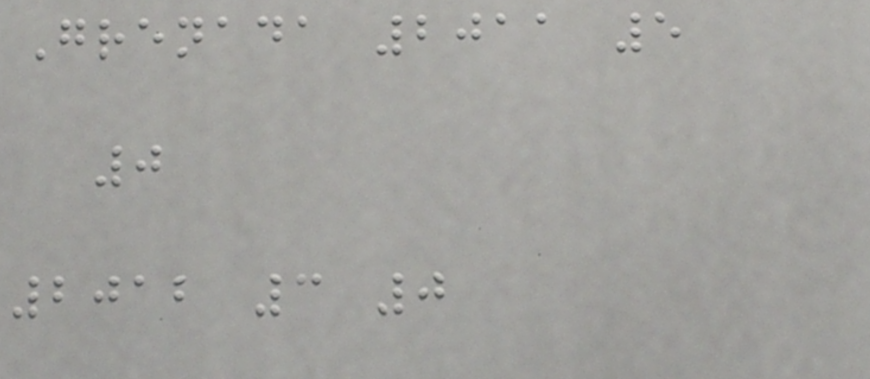Grenada 2011 5
0
2012 3 0
